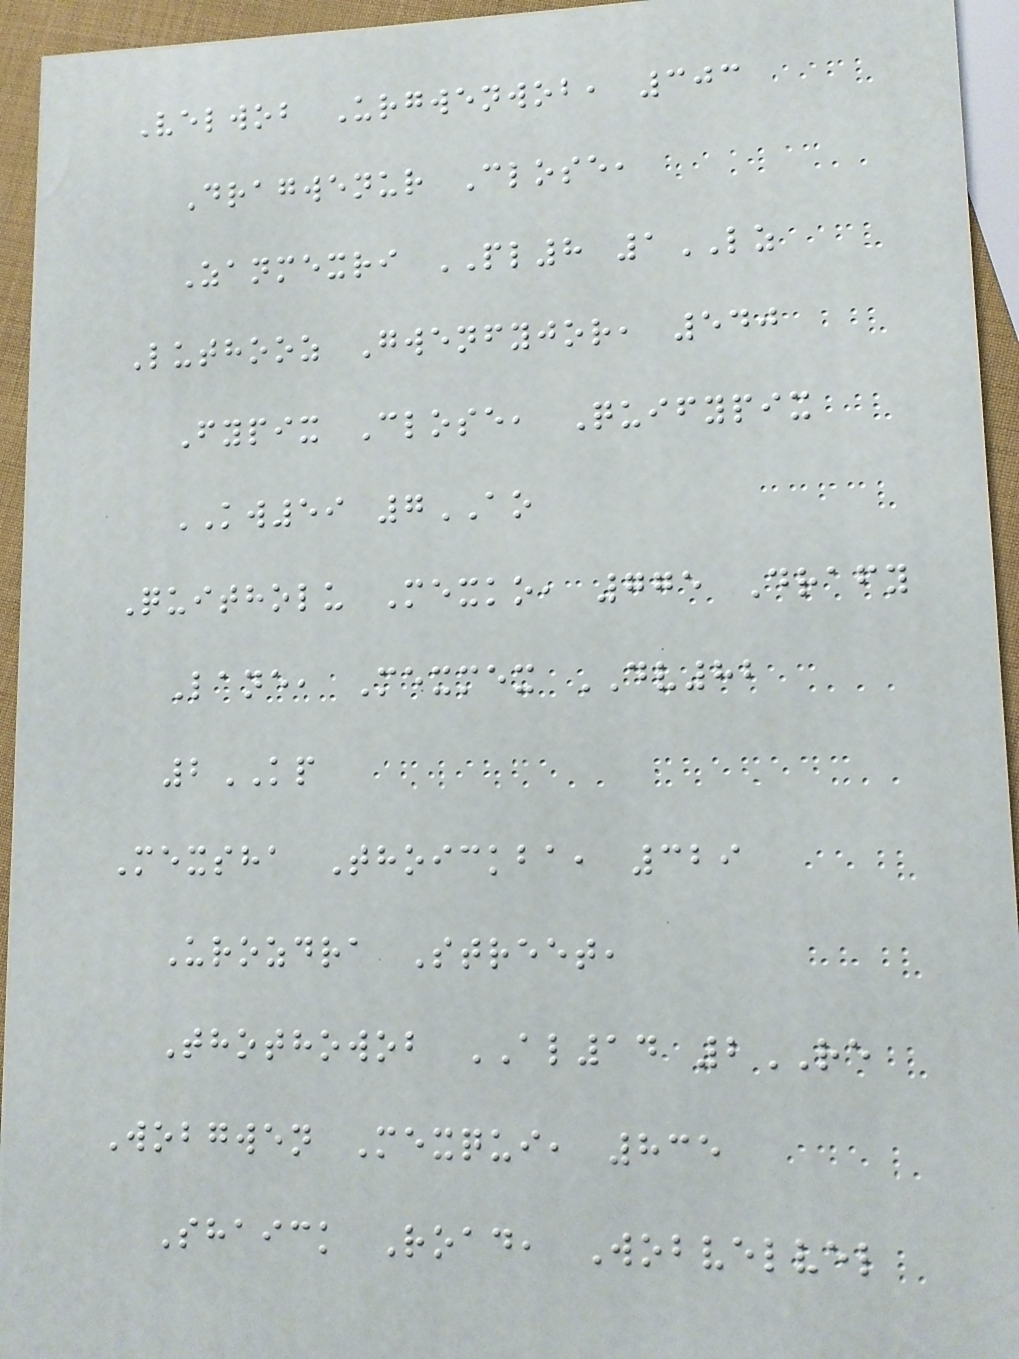Velwob Urgwenwob, 303
Dragwenur Close,
Zanmexri PL8 1LZ
Luthooz Gwenfyjor, 540
Fypix Close, Quifypix
KW59 7AO
Quitholu Mexko, 775 Drafy
Lane, Mexmex DV82
2KP
Mexsha Thoickba, 329
Urozdra Street,
Thothowob AL14 2RE
Wobgwen Mexqui, 835
Shaick Road, Wobvelvel
